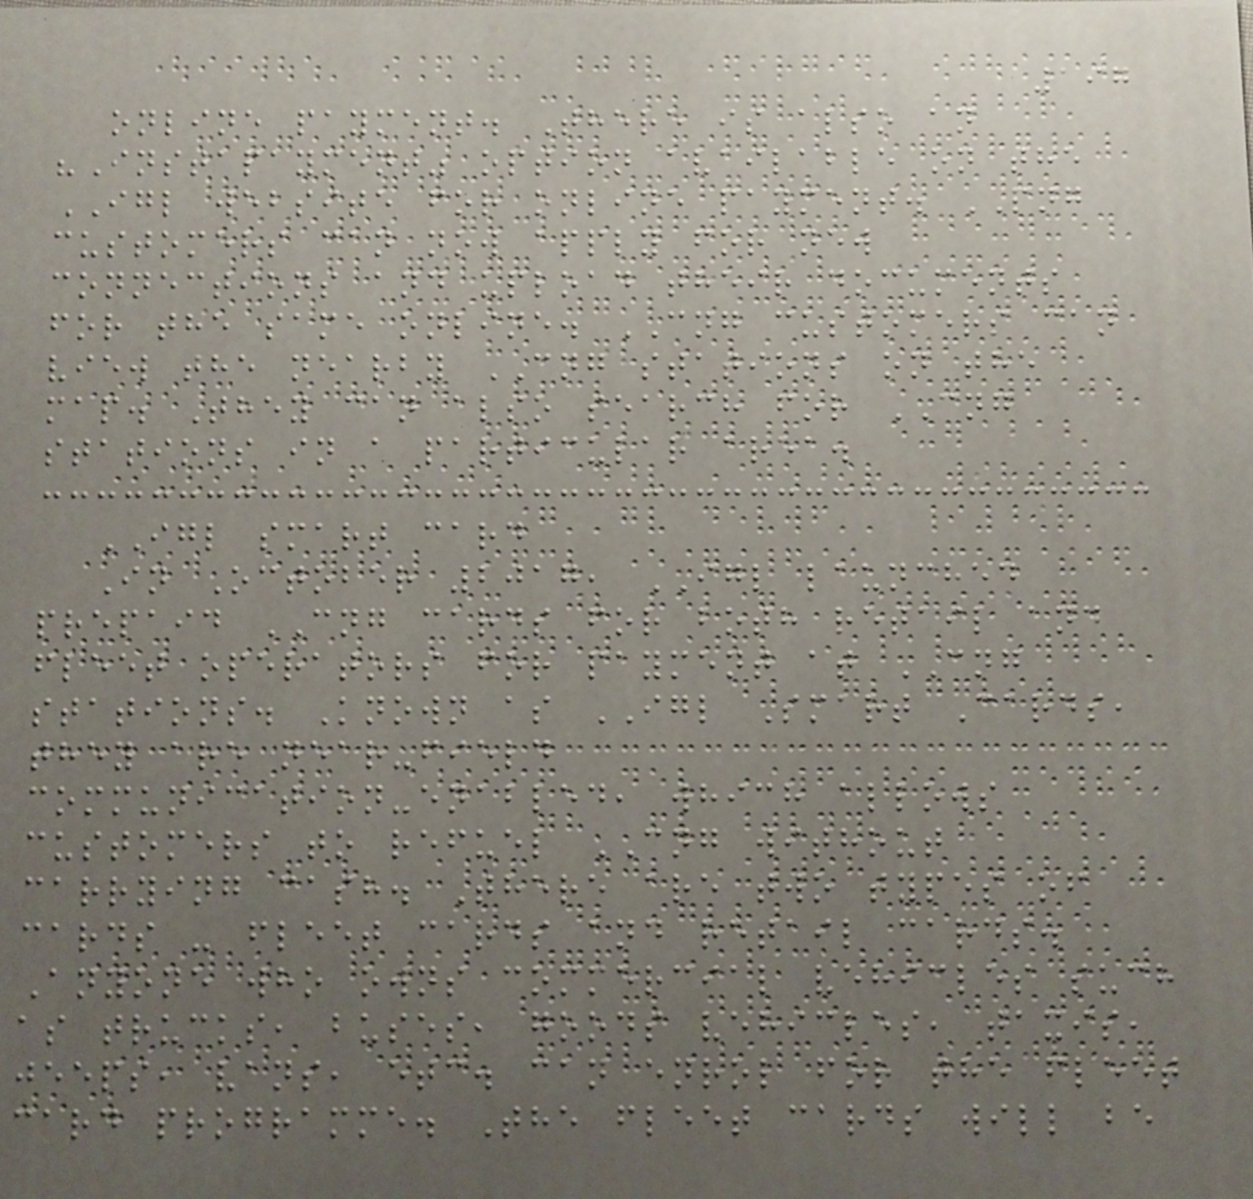197
online payment. There is also an
"Instapayment" option available on the
IGL website for online payment. PNG
customers can now apply for new
connections and upload their documents
for the same online. CNG customers can
view the nearby CNG stations on the
map. They can also search for CNG
stations in a particular area.
IGL smart card
In October 2017, IGL launched
prepaid CNG cards for both retail and
fleet operators for payment at CNG
stations. Known as IGL Smart Cards,
they are near-field
communication-enabled, which allows
customers to refuel CNG without
carrying cash. There are two types of
cards - fleet cards and retail cards.
Anyone who owns commercial vehicles such
as trucks, buses, goods vehicles, taxis,
jeeps, vans, etc. can enrol for the fleet
card programme. The fleet cards will be
